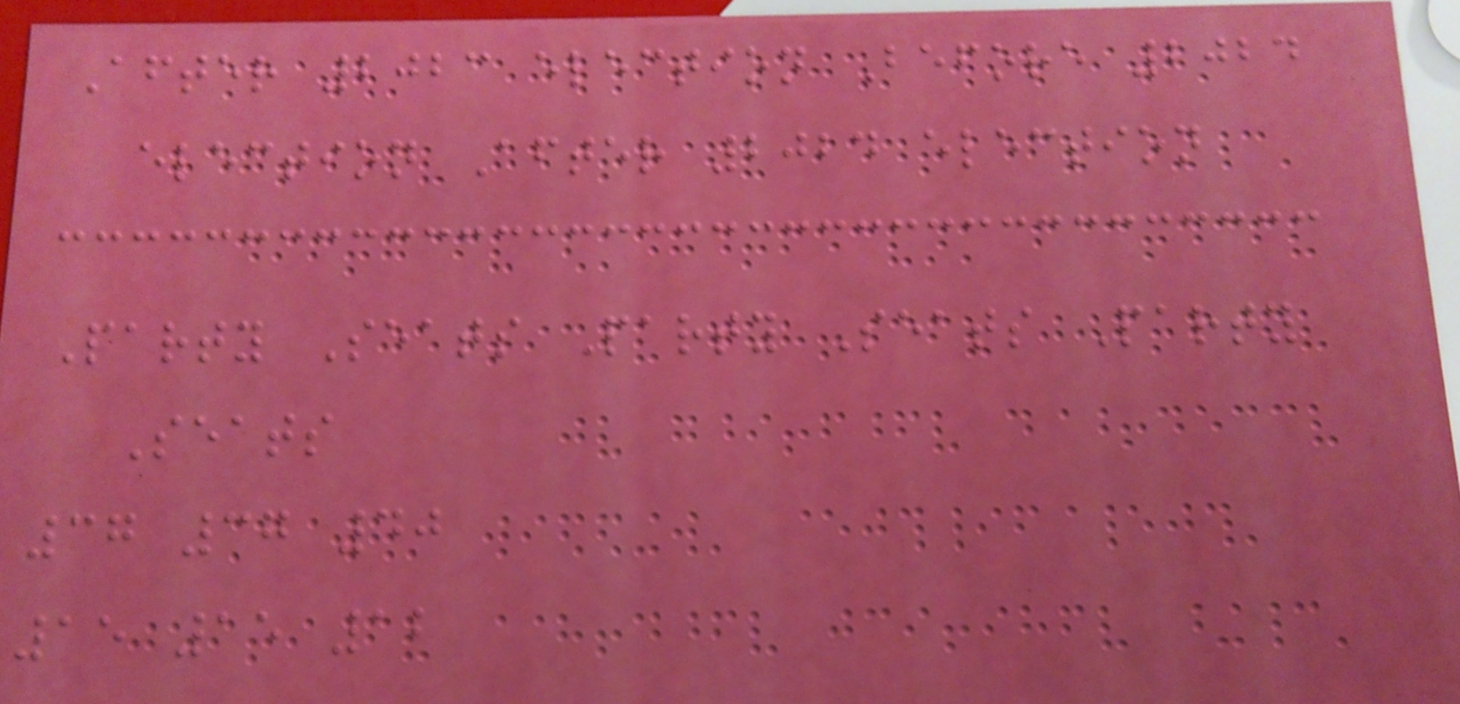After 2023 election Before 2024
election After 2024 election
Party Seats Party Seats Party
Seats
37 37 40
15 15 12
